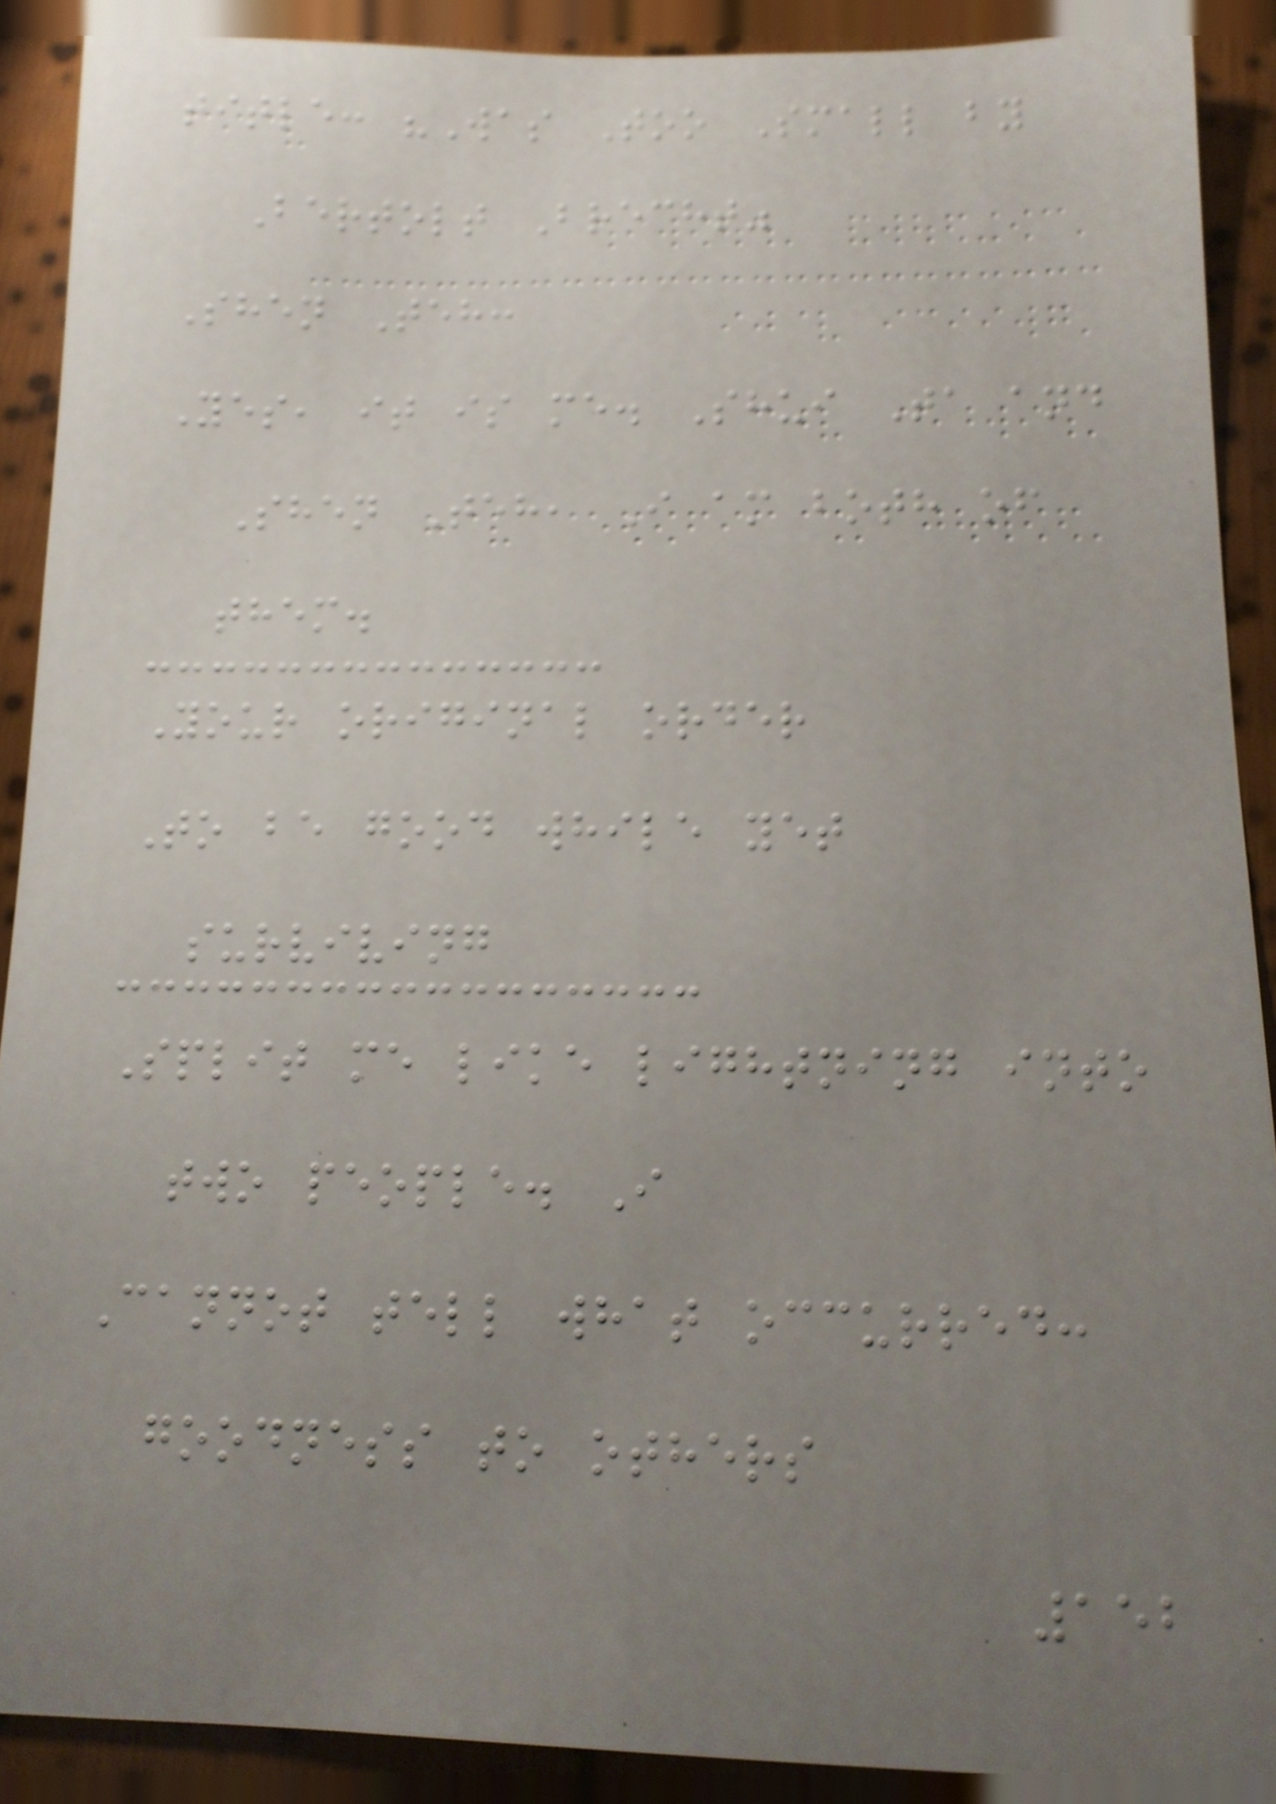title: "Was Too Small by
Bertolt Brecht"
Shen Teh:
Yes, it is me. Shui Ta and
Shen Teh, I am both of
them.
Your original order
To be good while yet
surviving
Split me like lightning into
two people. I
Cannot tell what occurred:
goodness to others
152
